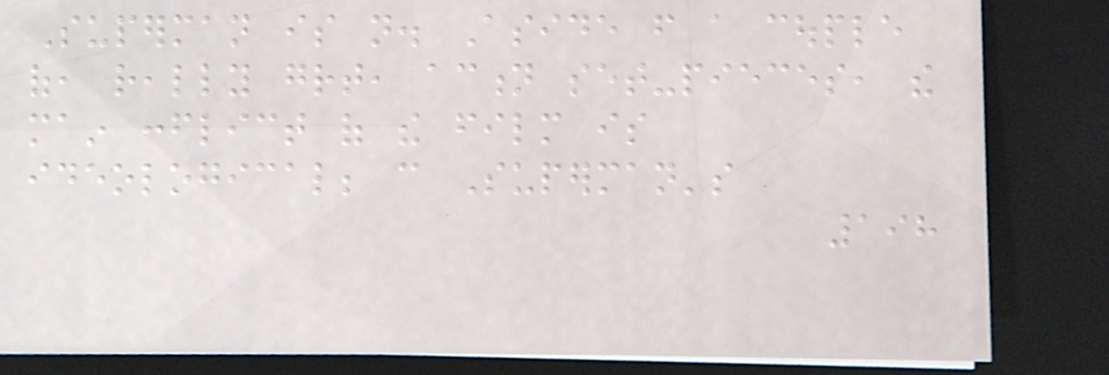Superman is not. Aside from a couple
of, really great, action set-pieces, the
main conflict of the film is
ideological; can Superman's
198
